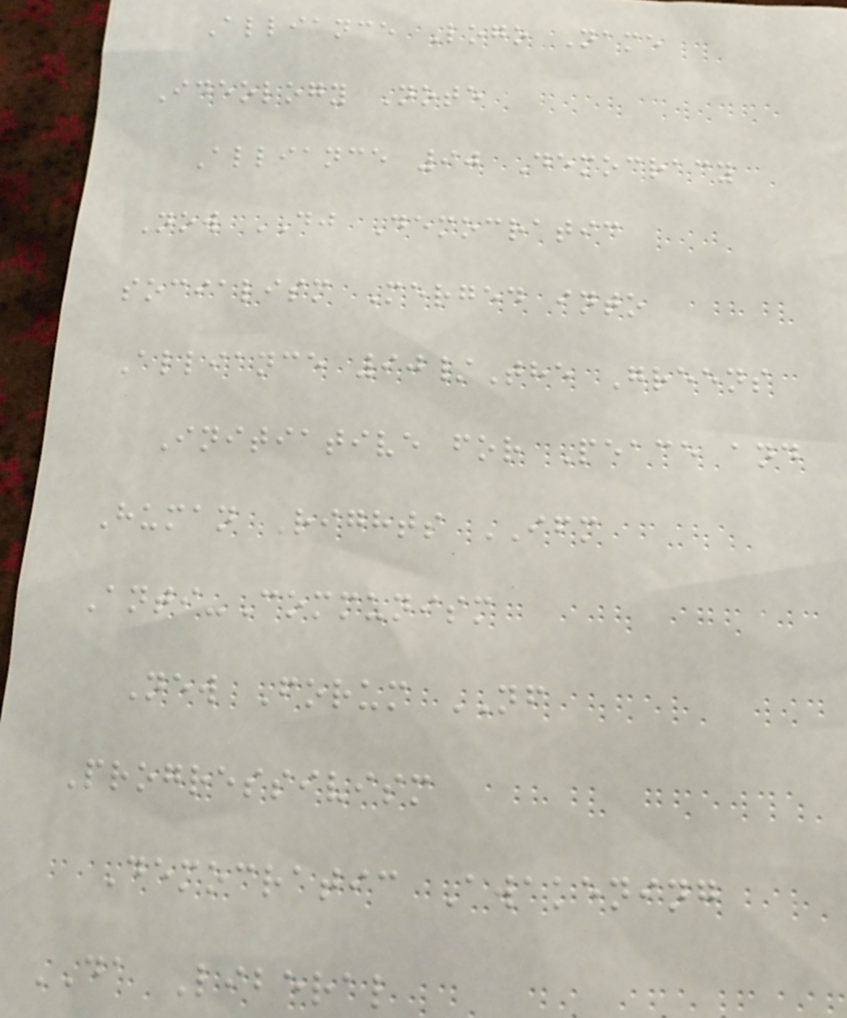Alliance Logo Name
Ideology Note
Alliance 90 Democracy
Now DJ Democratic
socialism Merged into
Alliance 90/The Greens
Initiative for Peace and
Human Rights IFM
Anti-Communism
New Forum NF
Progressivism
Democratic Awakening
DA Liberal
